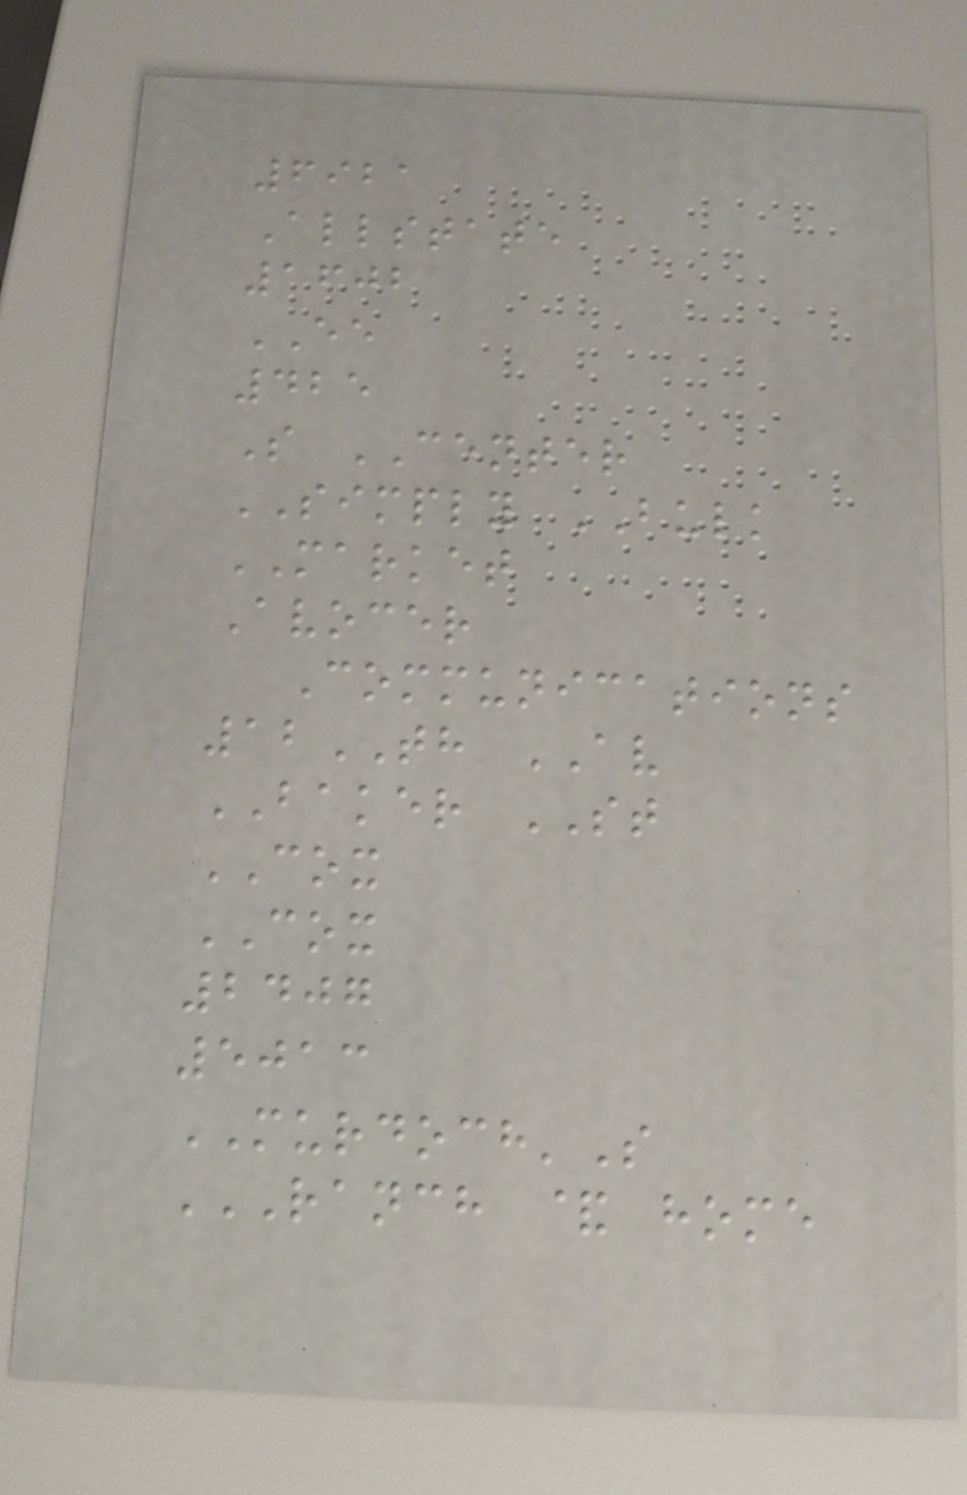6921
Allstate
1602
EE
425
S CENTER
SIMPLY BULK
MARKET
Avocer
Communications
12TH AV
BAKER ST
COX
COX
2407
5013
MURDOCH'S
RANCH & HOME
